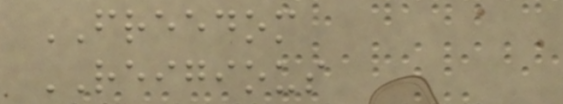FREEDOM
REIGIOUS
